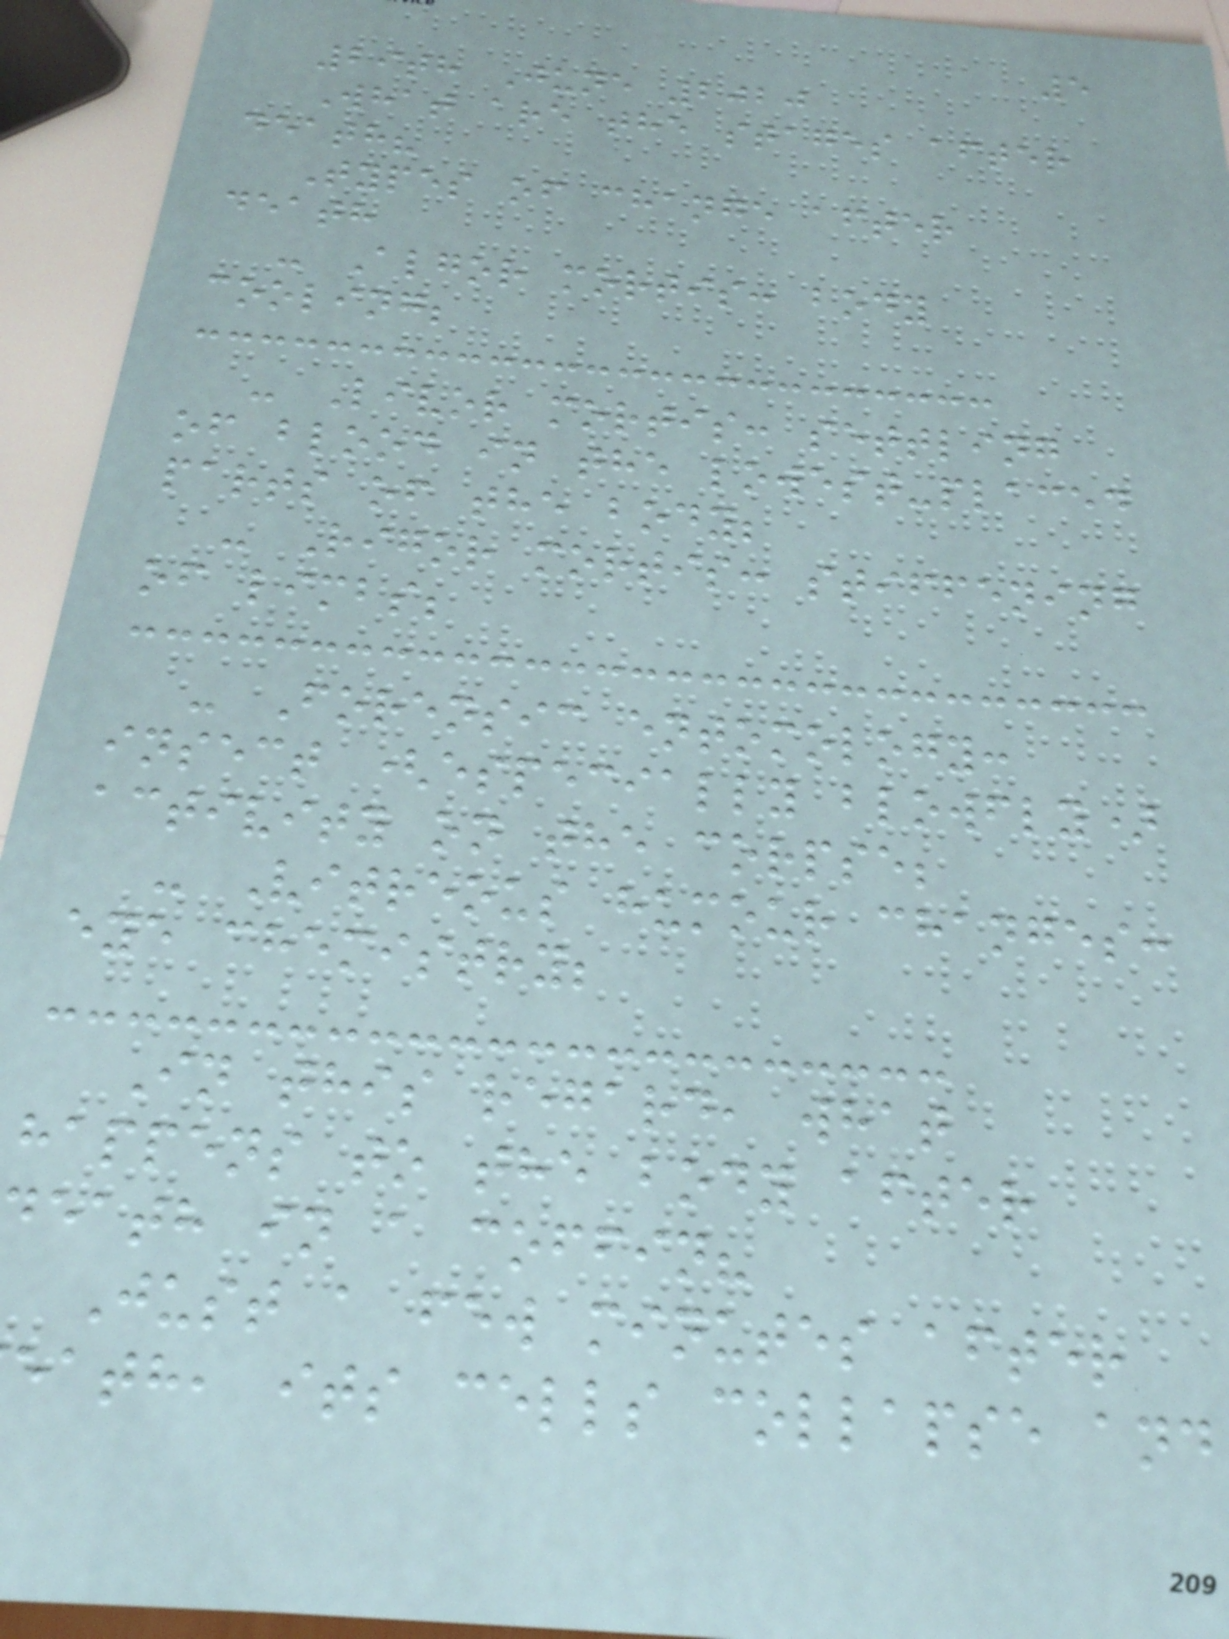5
29th June 2020
What are the stages after
death?
Types of change after
death
- Algor mortis: body
cooling;
- Livor mortis: settling
of blood in the lowest-placed
parts of the body;
- Rigor mortis: stiffening
of limbs;
- Forensic entomology:
insect (especially blowfly)
activity on the corpse;
- Vitreous humour changes:
eye chemistry;
In this regard, what
happens to the body after
eath in a coffin?
Just a few minutes after
eath, its cells collapse and
